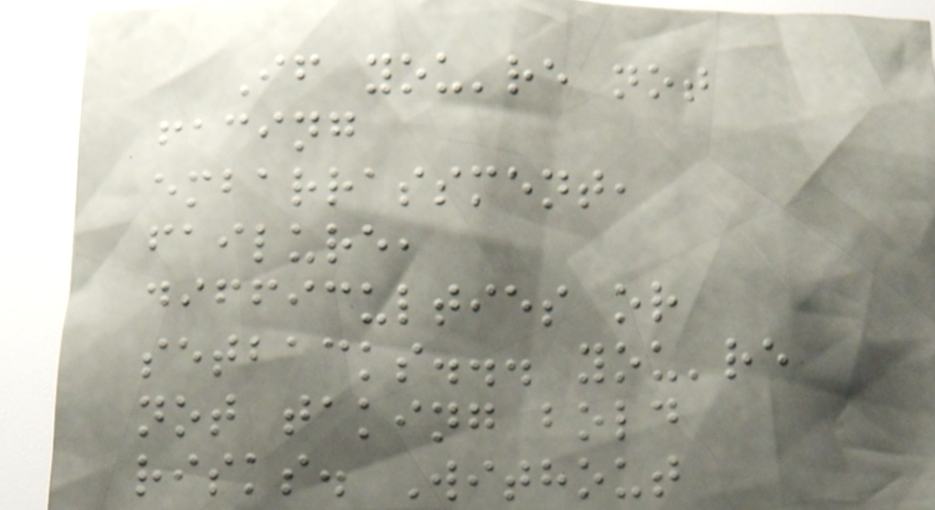If you're not
facing
embarrassment,
failure,
difficulties or
setbacks... you're
not taking bold
risks. Without
